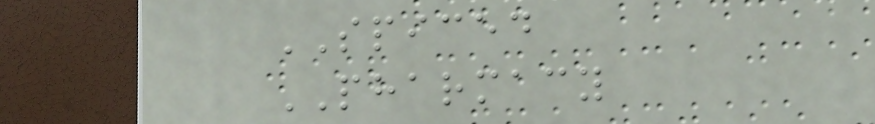SPICED
PHARMACY
